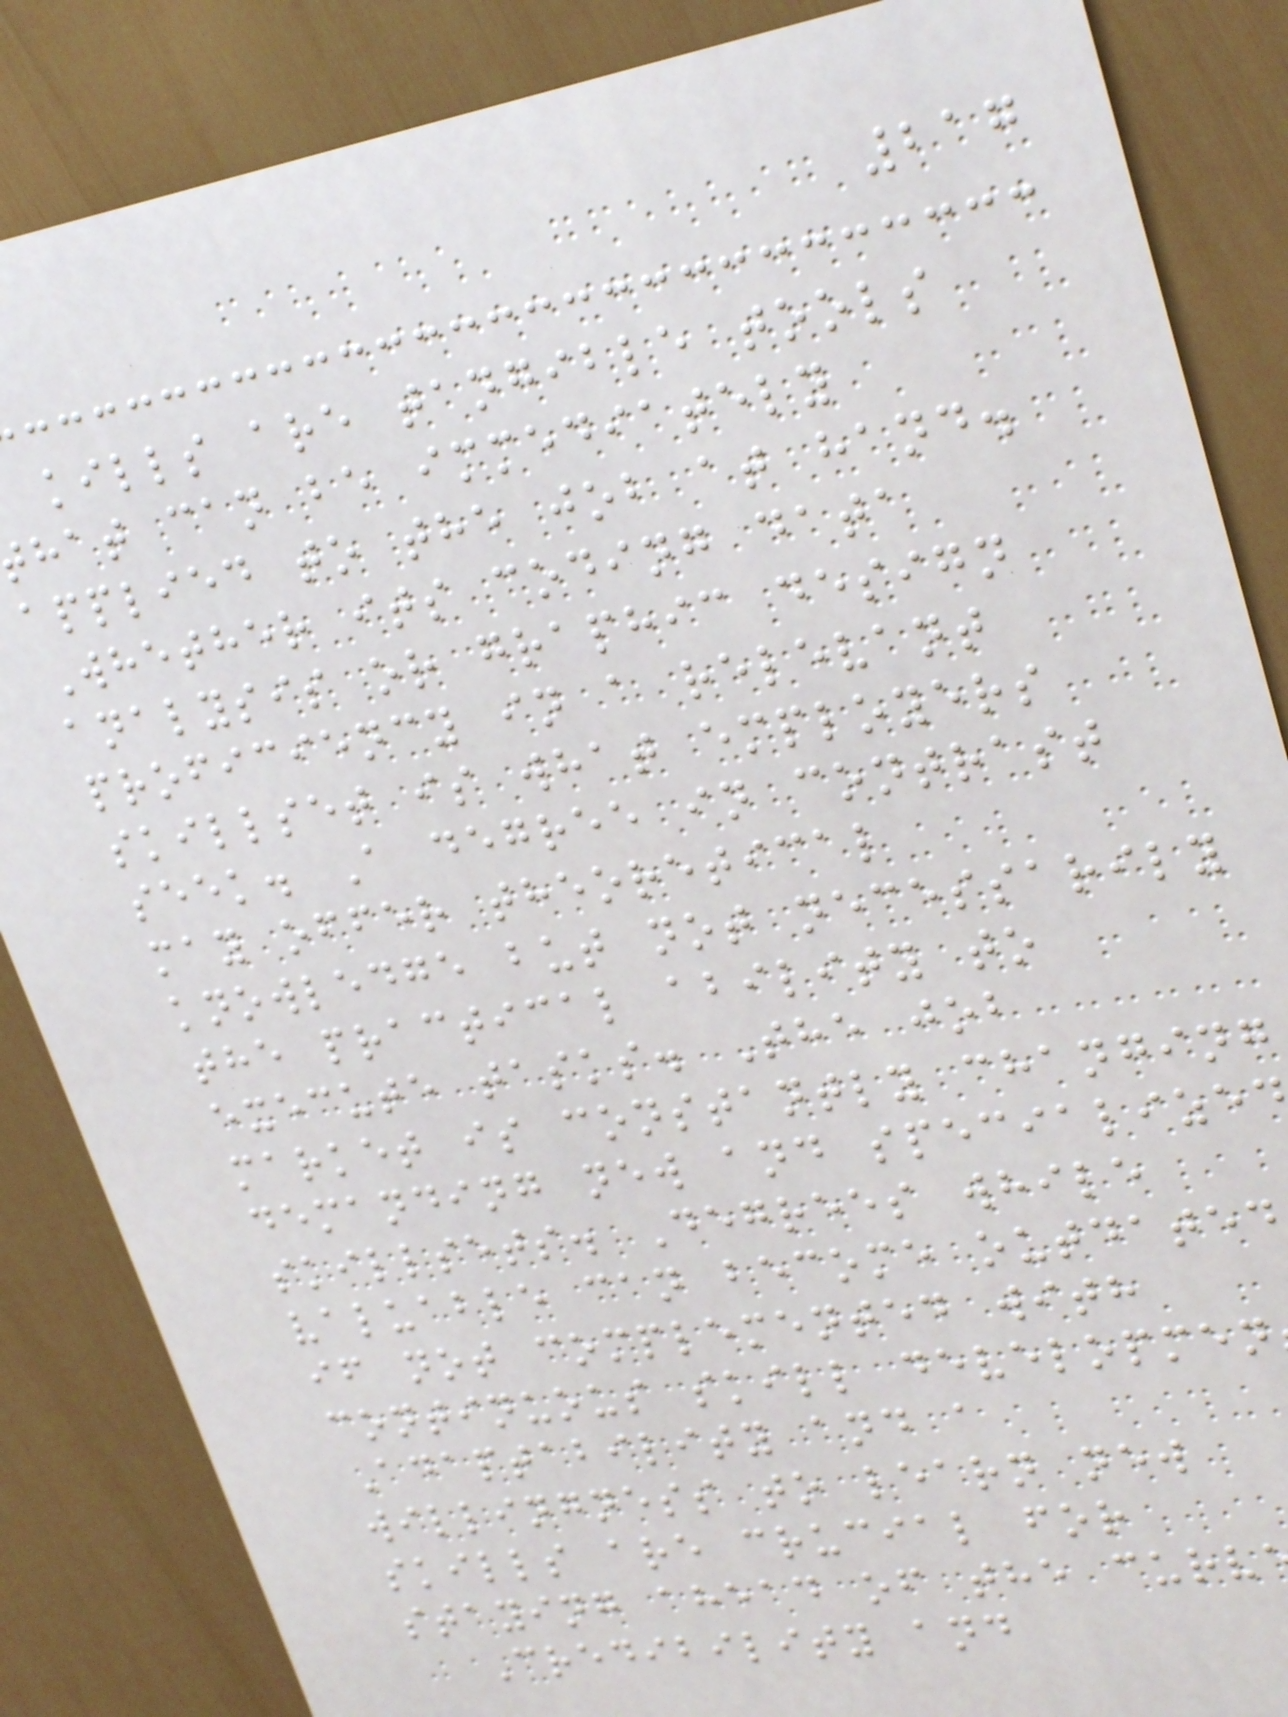217
kills are tangible tools
hat can be immediately
applied to the job at hand.
Whether its coding data
analysis or graphic design
proficiency in a relevant
skillset is what employers
seek. A degree in contrast
may offer theoretical
knowledge but not necessarily
the practical ability to
execute tasks. The job
market is constantly changing
demanding new and specialize
skillsets. Degrees while
valuable can become outdated
if not complemented with
continuous skill developmen
Adaptability and a
willingness to learn new
skills are crucial for
staying ahead of the curv
Credibility and
